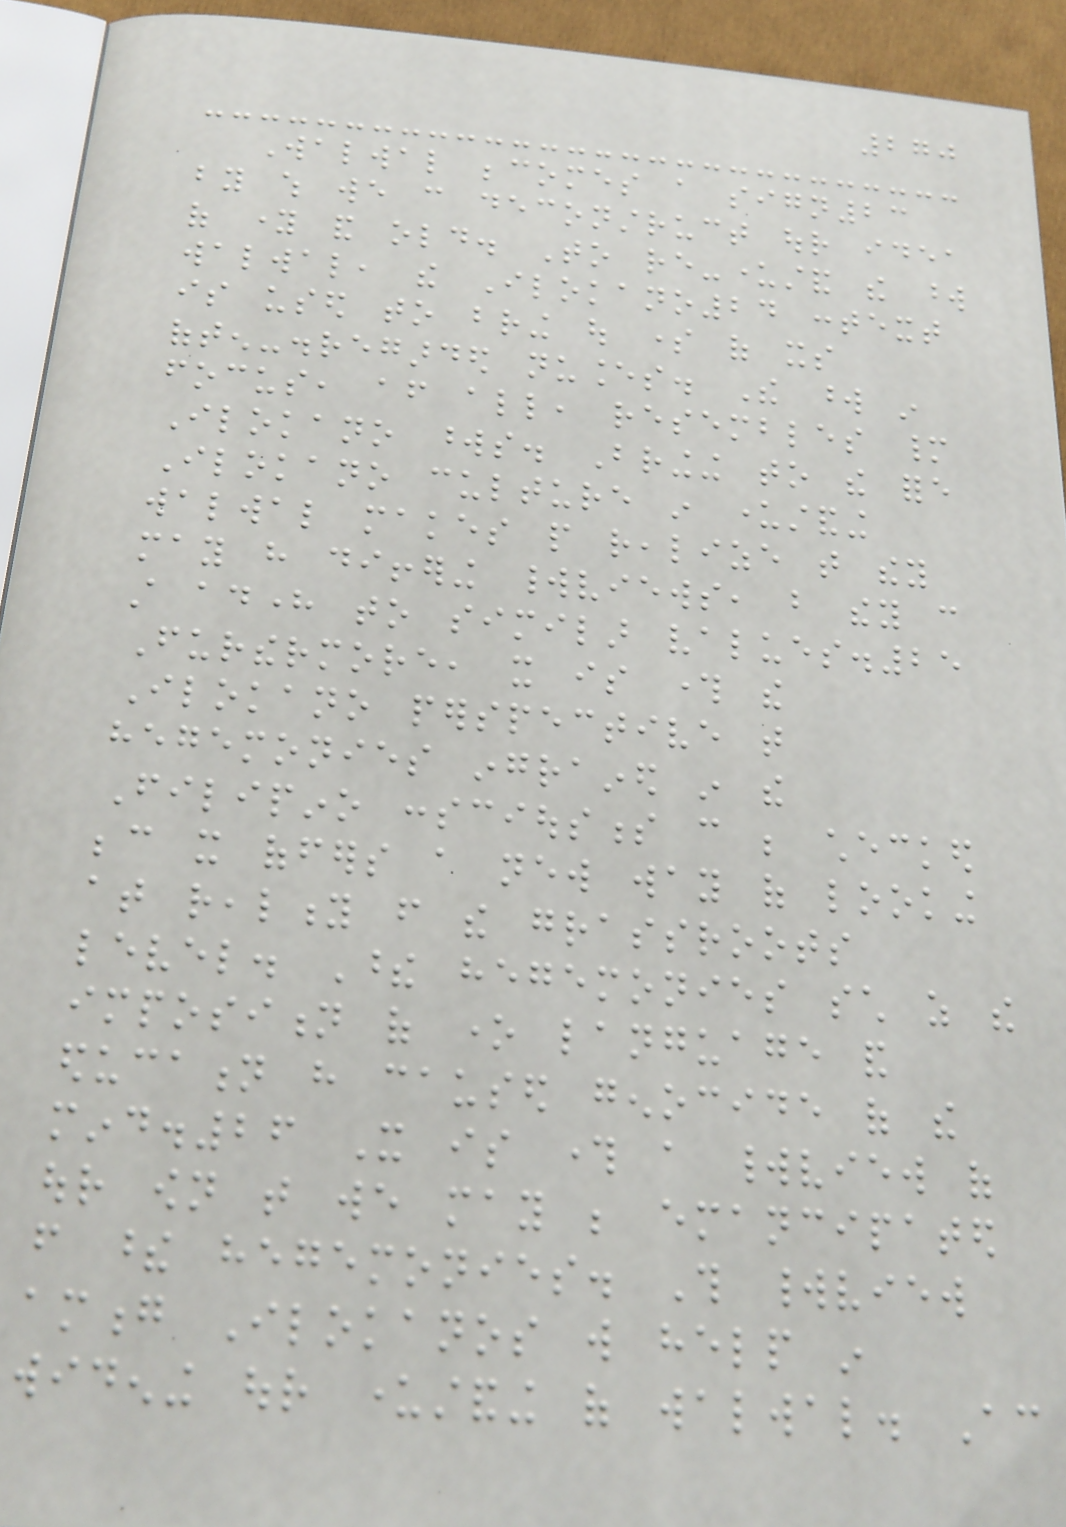270
Walwal becomes a sign23
by which we can deconstruct our idea
of young and old. To re-understand the word
walwal, the Ilokano24 context
is used to bring out some of its
often-disregarded nuances. The word in
focus, after all, resembles many
Ilokano words. Bringing to the fore
Ilokano culture in understanding
walwal makes people realize that they
may have differing worldviews, but they can
still adhere to similar values.25
Furthermore, it is through the
Ilokano perspective that
hegemonies ingrained in the
Filipino consciousness can be checked
because it offers a new way of looking
at reality from the grassroots
level. These hegemonies such as the
imposition of one language and
education have caused genocide of the
mind.26 It is through a worldview of
our own that we may be emancipated
from these hegemonies. This worldview
among Ilokanos will help in
widening our understanding of walwal. According
